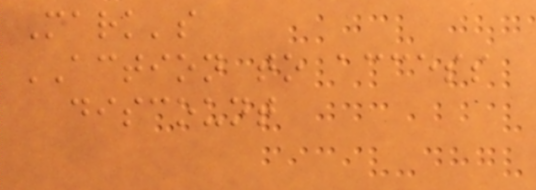Mark's
ACTION to access
discount
